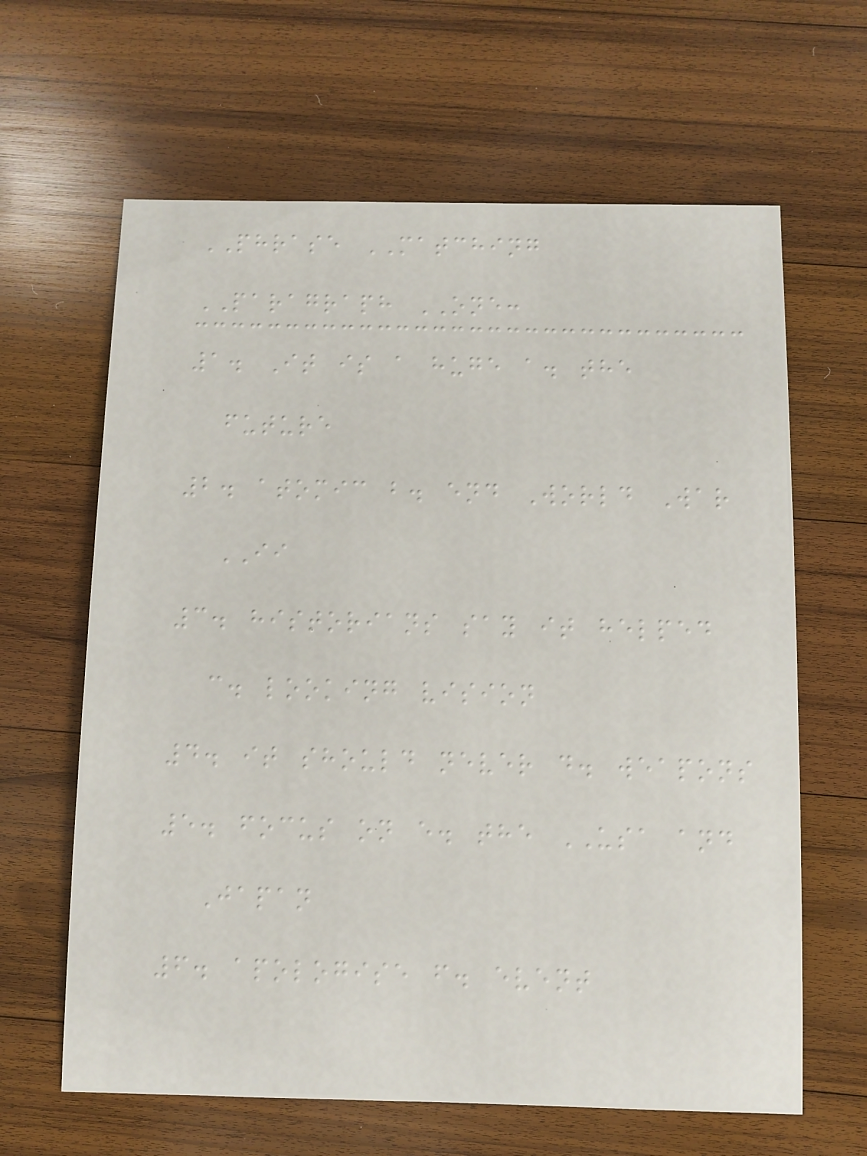PHRASE MATCHING
PARAGRAPH ONE:
1. It is a huge a. the
future
2. atomic b. end World War
II
3. historians say it helped
c. looking vision
4. it should never d. weapons
5. focus on e. the USA and
Japan
6. apologise f. event
